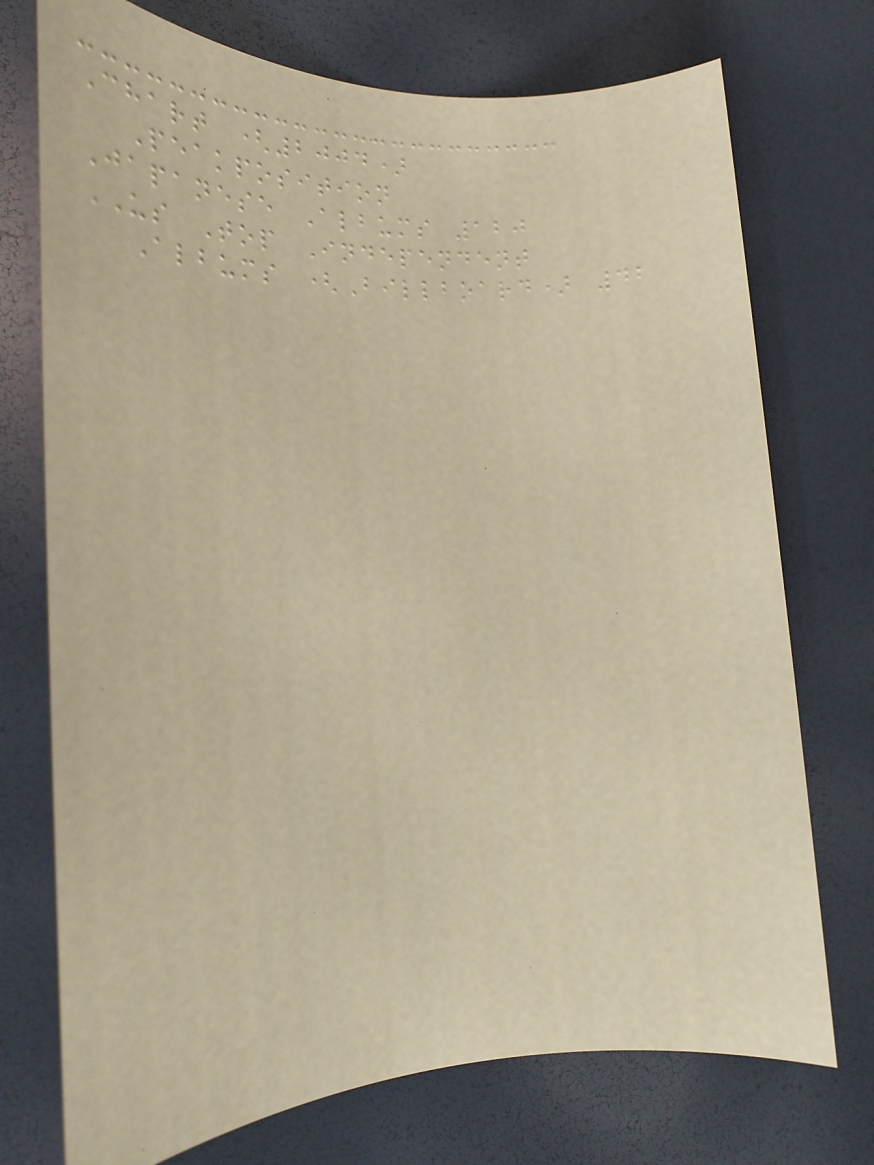Chart (2004)
Peakposition
Japanese Albums 120
US Top Independent
Albums (Billboard) 42
